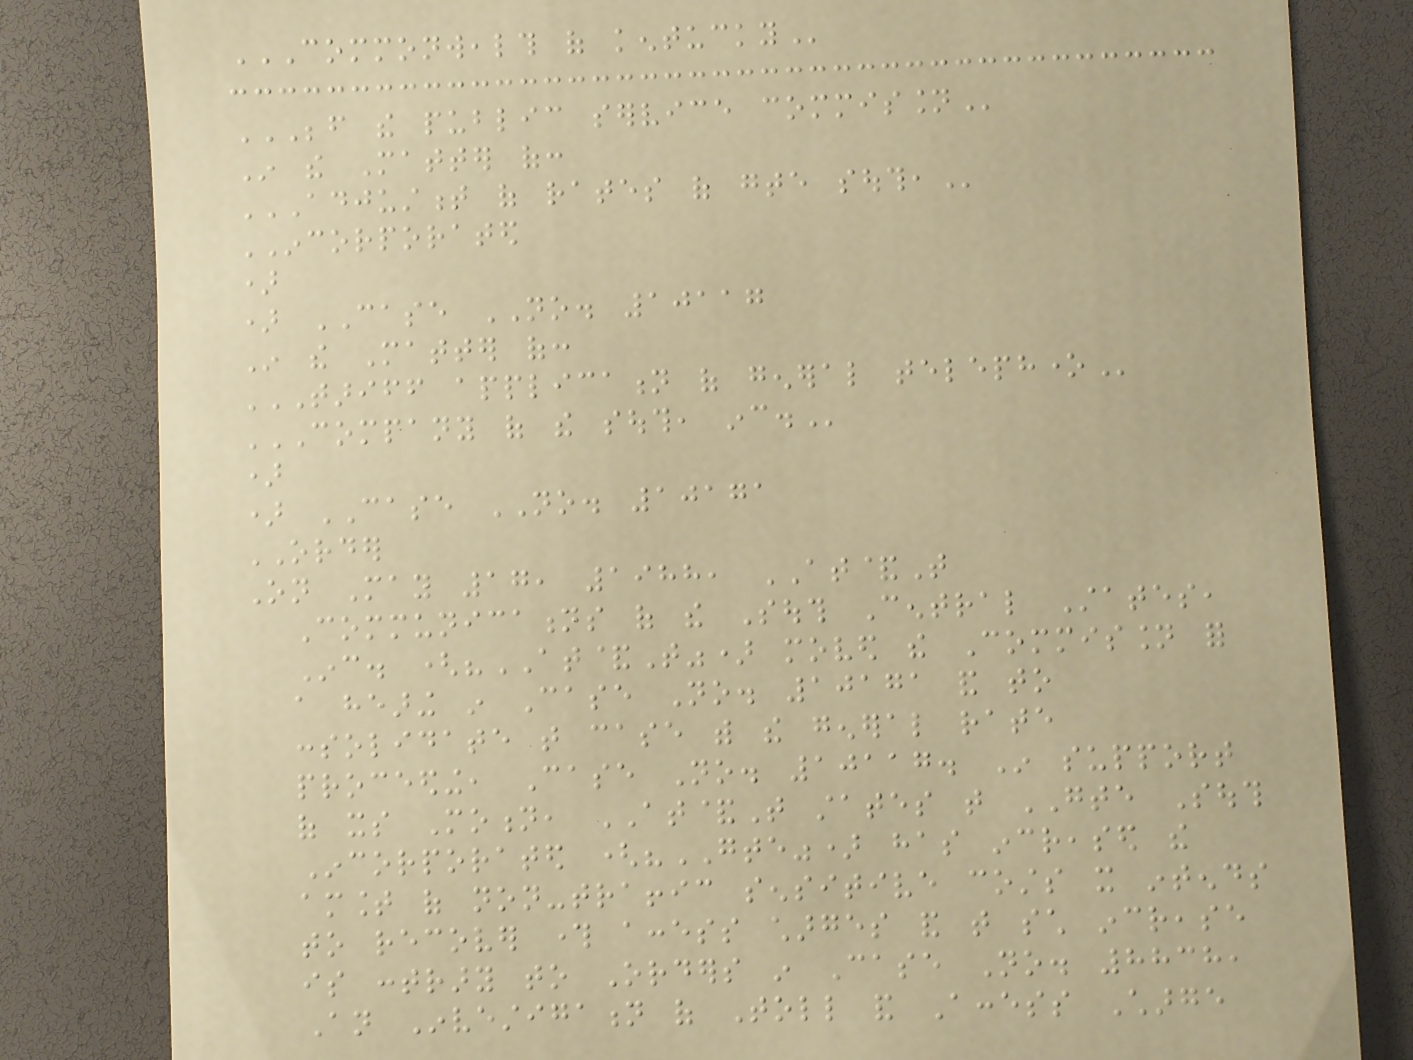COMMONWEALTH OF KENTUCKY
BEFORE THE PUBLIC SERVICE COMMISSION
In the Matter of:
ADJUSTMENT OF RATES OF GTE SOUTH,
INCORPORATED
)
) CASE NO. 10117
In the Matter of:
TARIFF APPLICATION OF GENERAL TELEPHONE
COMPANY OF THE SOUTH, INC.
)
) CASE NO. 10171
ORDER
On May 17, 1988, AT&T
Communications of the South Central States,
Inc. ("AT&T") moved the Commission for
a hearing in Case No. 10171 and to
consolidate that case with the general rate
proceeding, Case No. 10117. In support
of its Motion, AT&T states that GTE South
Incorporated ("GTE") has increased the
amount of non-traffic sensitive costs it intends
to recover through access charges and that such increase
is contrary to Orders in Case No. 8838,
An Investigation of Toll and Access Charge
